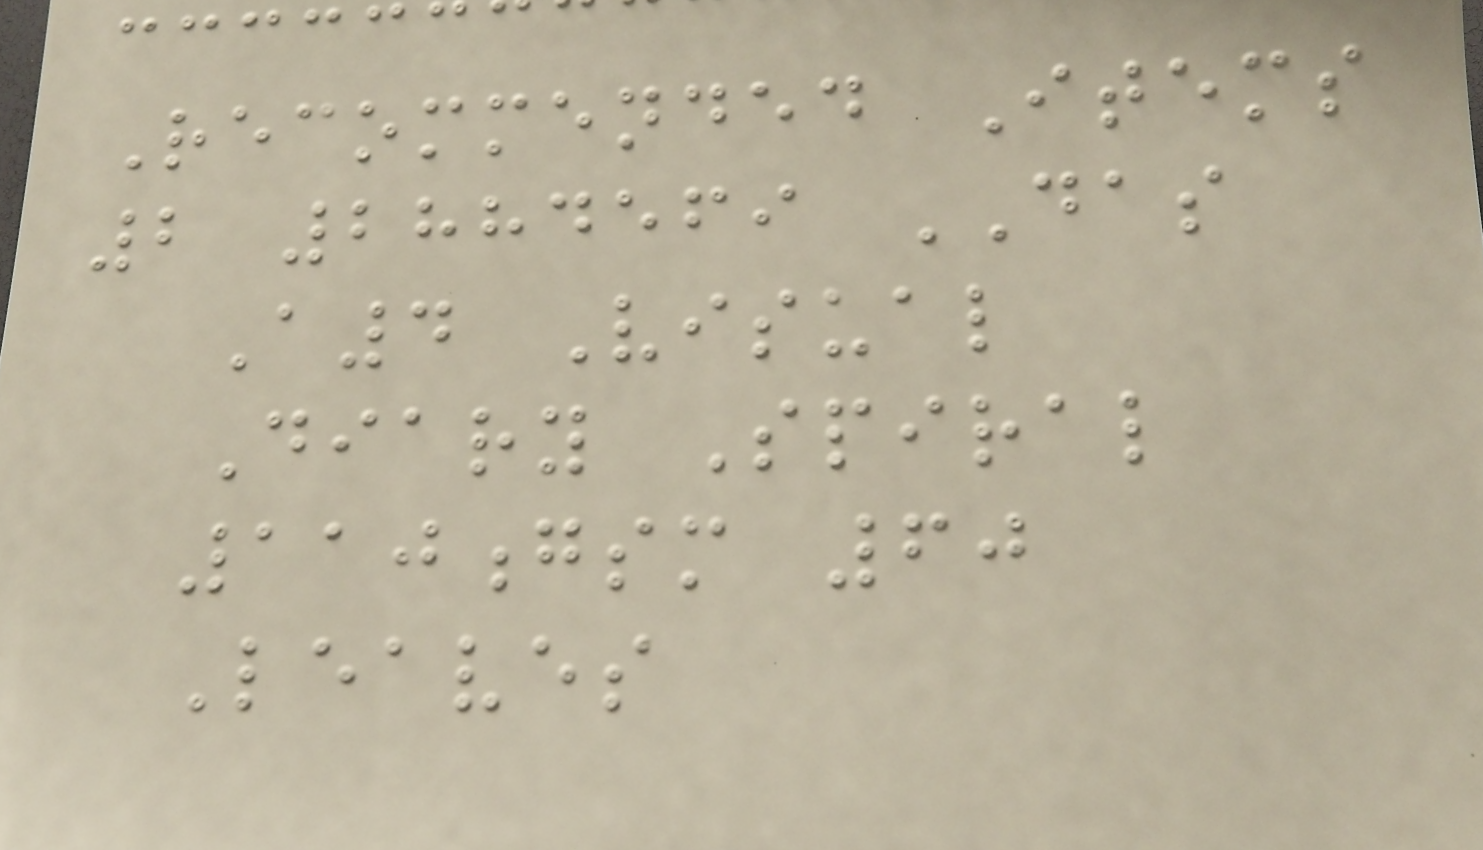Recommended Items
2 2884569 DAS
A4 Visual
Diary Spiral
110gsm 60
Leaves
